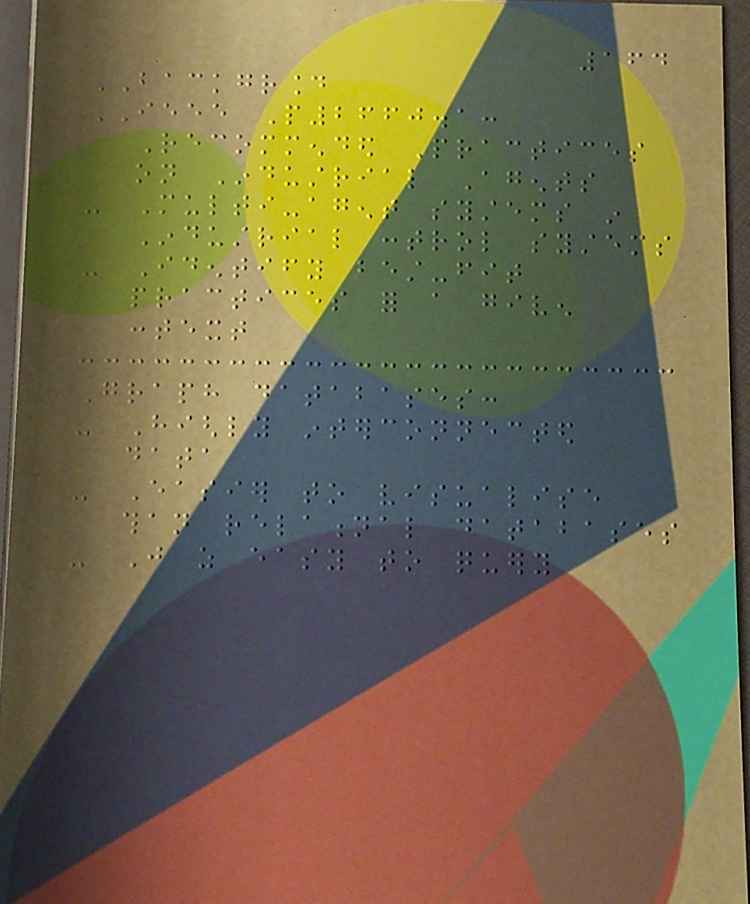164
BACKGROUND
IEEE P2660.1:
Recommended Practices
on Industrial Agents
- Multi-agent systems in
Industrial control systems
- Identify best-fit
practices for a given
context
Graph databases:
- Highly interconnected
data
- Easier to visualise
than relational databases
- Just as easy to query
